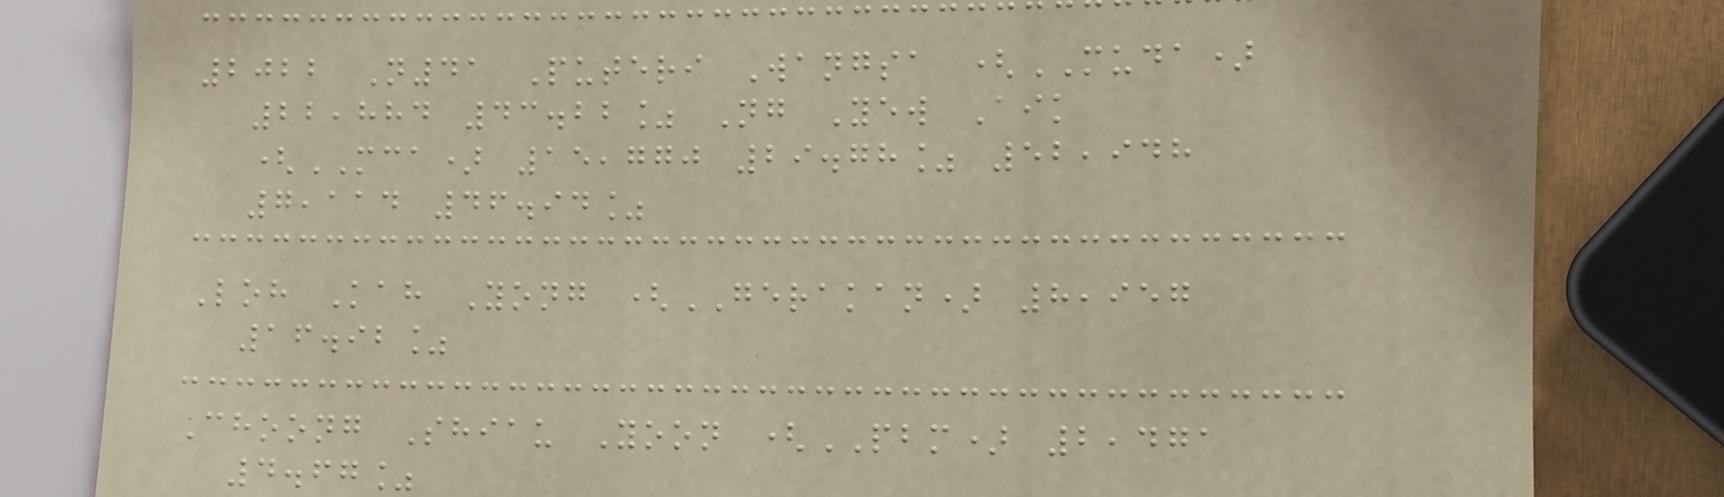2022 N41 Puteri Wangsa (MUDA)
22,884 43.22% Ng Yew Aik
(MCA) 15,770 29.78% 52,948
7,114 46.94%
Loh Kah Yong (GERAKAN) 8,957
16.92%
Choong Shiau Yoon (PBM) 2,471
4.67%
